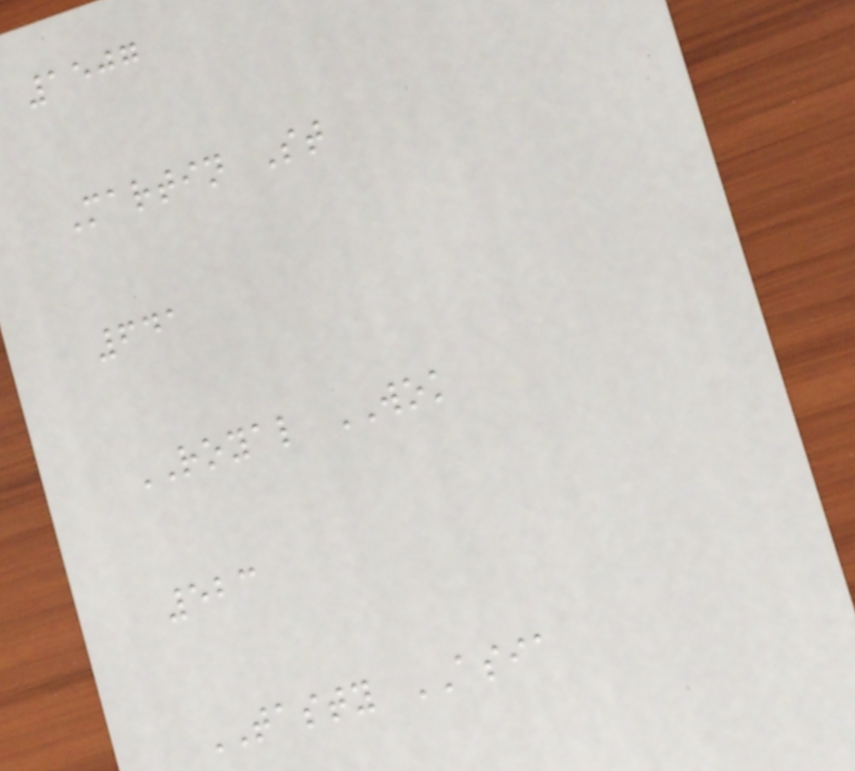1507
Martin St
641
ROYAL WOK
523
TASTY ASIA
